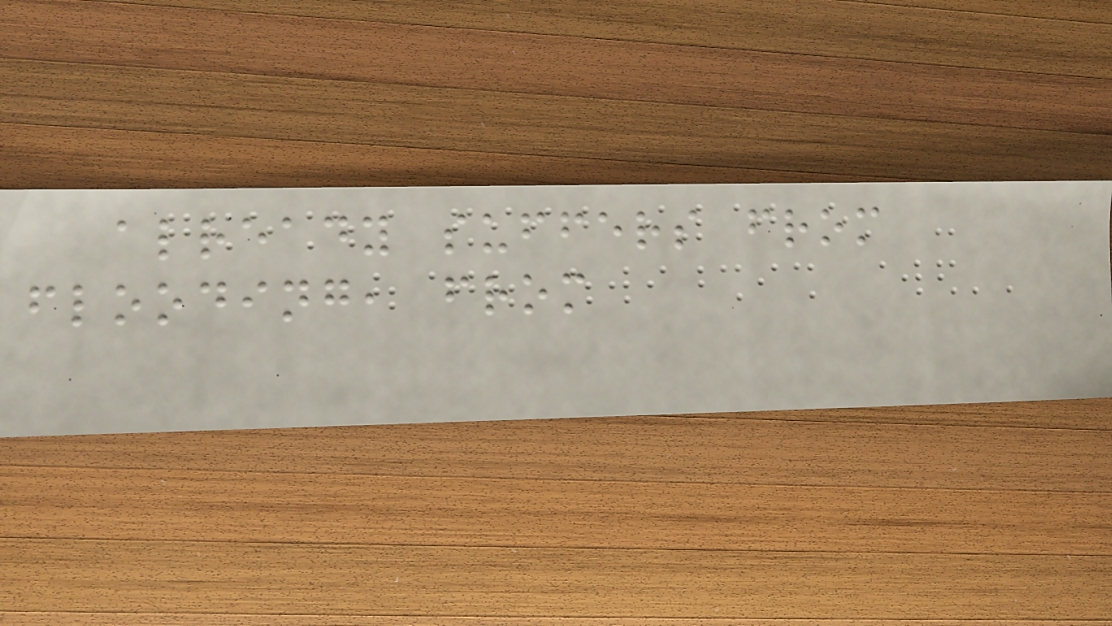already suffers from
flooding, from
